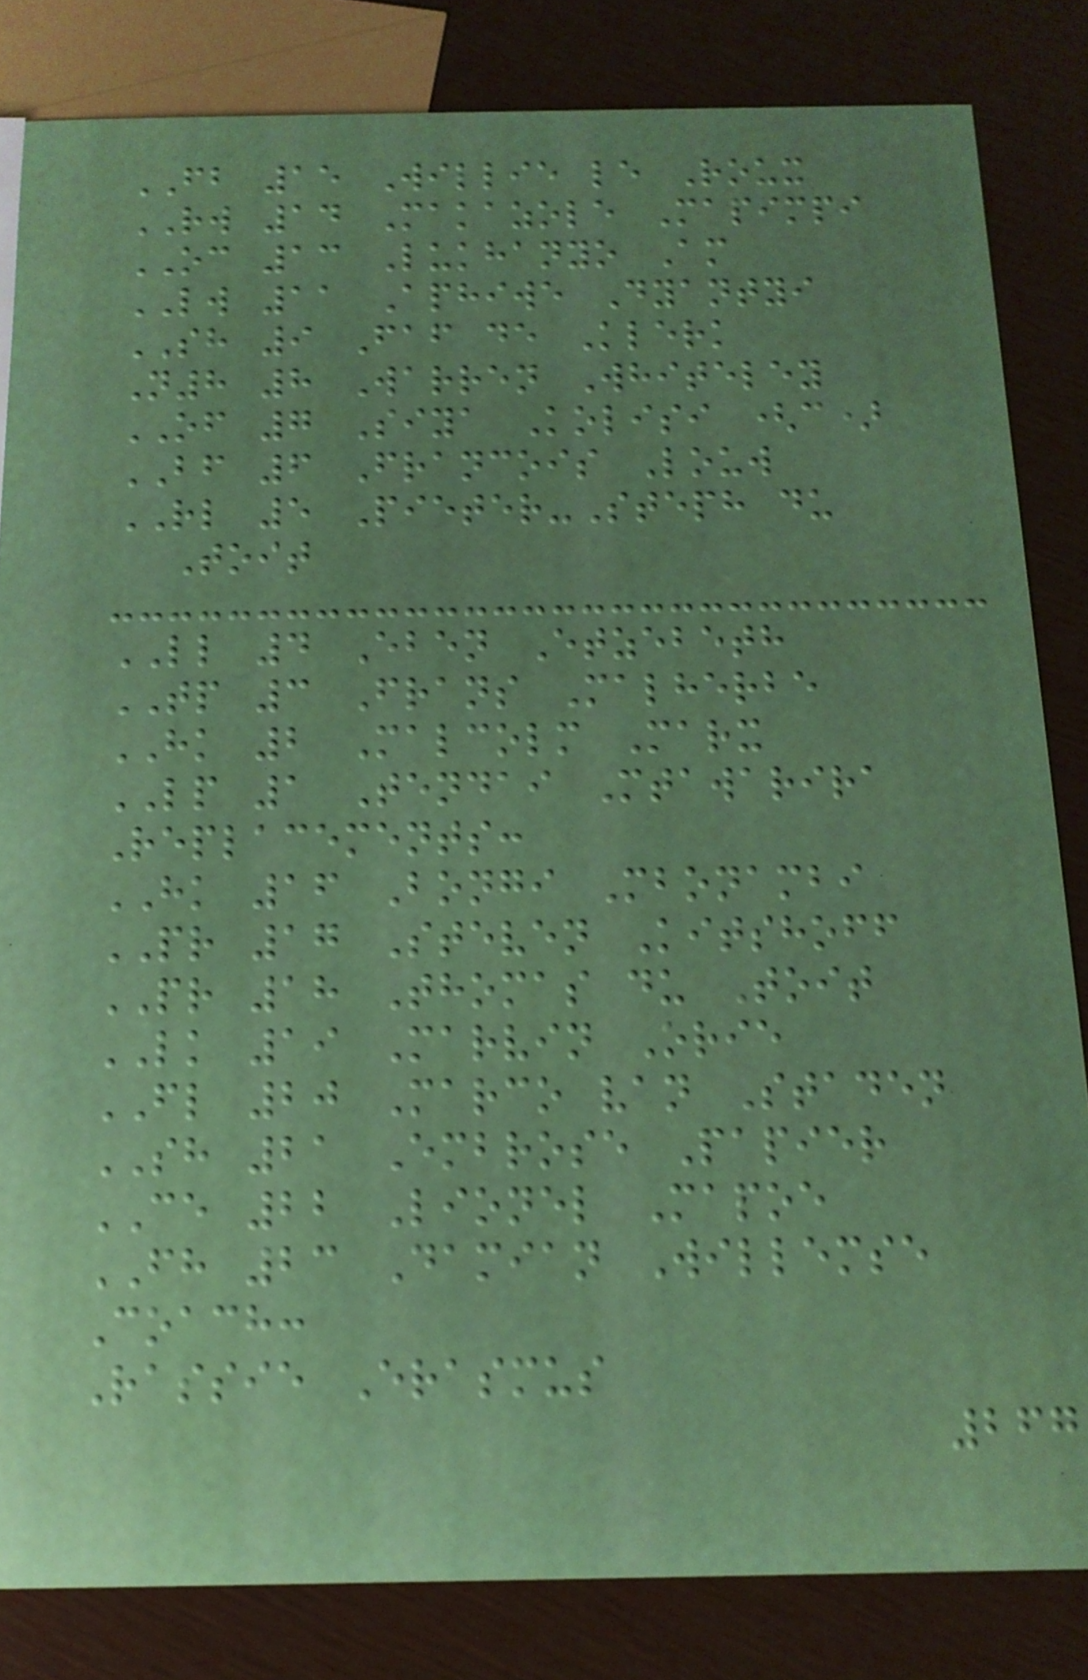FB 15 Willie le Roux
RW 14 Makazole Mapimpi
OC 13 Lukhanyo Am
LW 11 Aphiwe Dyantyi
SH 9 Faf de Klerk
N8 8 Warren Whiteley
OF 7 Siya Kolisi (c)
BF 6 Francois Louw
RL 5 Pieter-Steph du
Toit
LL 4 Eben Etzebeth
TP 3 Frans Malherbe
HK 2 Malcolm Marx
LP 1 Tendai Mtawarira
Replacements:
HK 16 Bongi Mbonambi
PR 17 Steven Kitshoff
PR 18 Thomas du Toit
LK 19 Marvin Orie
FL 20 Marco van Staden
SH 21 Embrose Papier
CE 22 Lionel Mapoe
FH 23 Damian Willemse
Coach:
Rassie Erasmus
267
